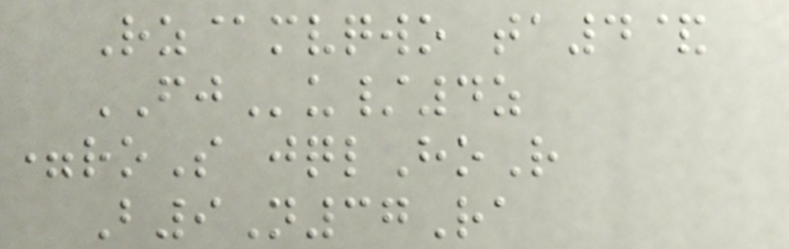Rz@mvqwo ta4&
FJu/4z
=roS jqlHoR
B9N37Ra
